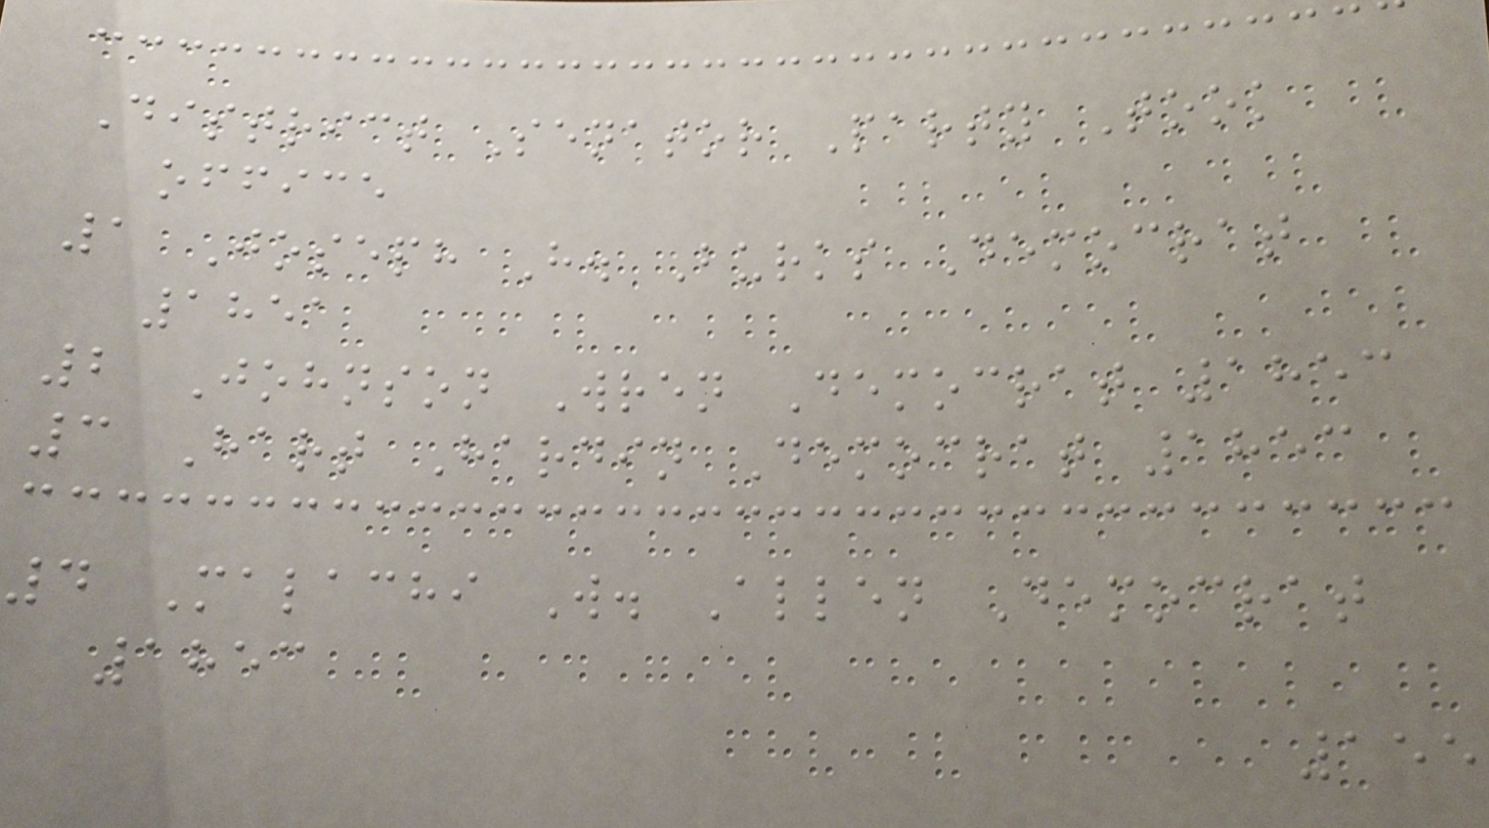District Senator Party Took
office
1 Joseph H. Burks Democrat
1851
2 Johnson Wren Democrat 1853
3 Hart Hardin Democrat 1853
4 Malachi W. Allen Democrat
1853
155
